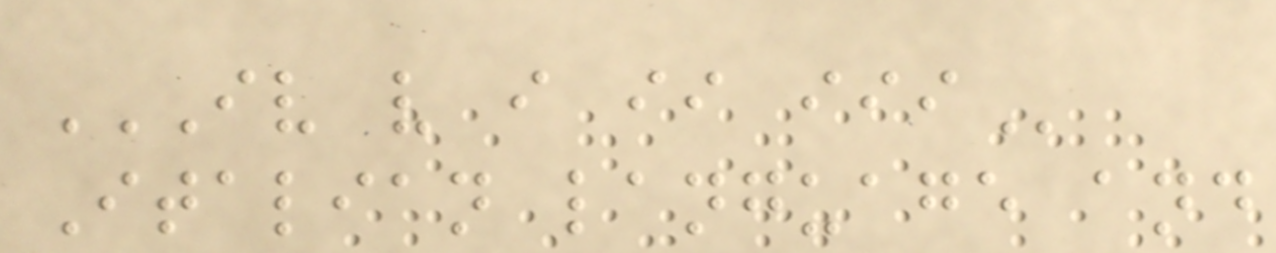IV V I II III
Italian language and
